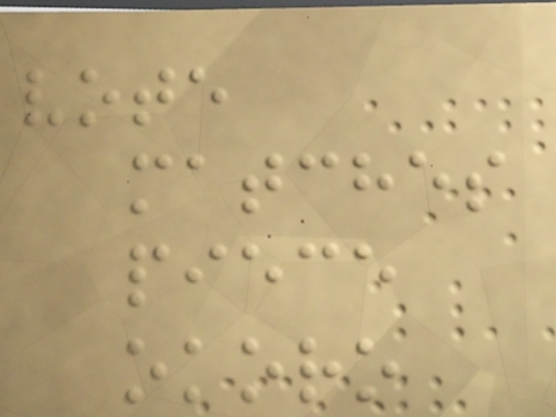vote
matches
piece
okoro
